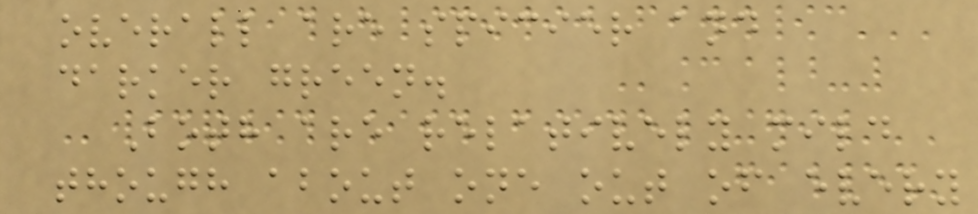overall are spicier and
darker green.
Both are relatively mild
though about one out of every
